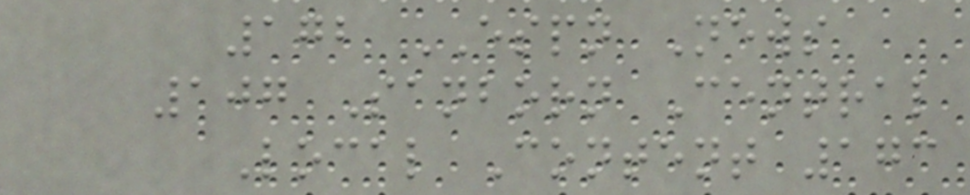172 ESPN News
107 Sanborn Central
Local Content 173
